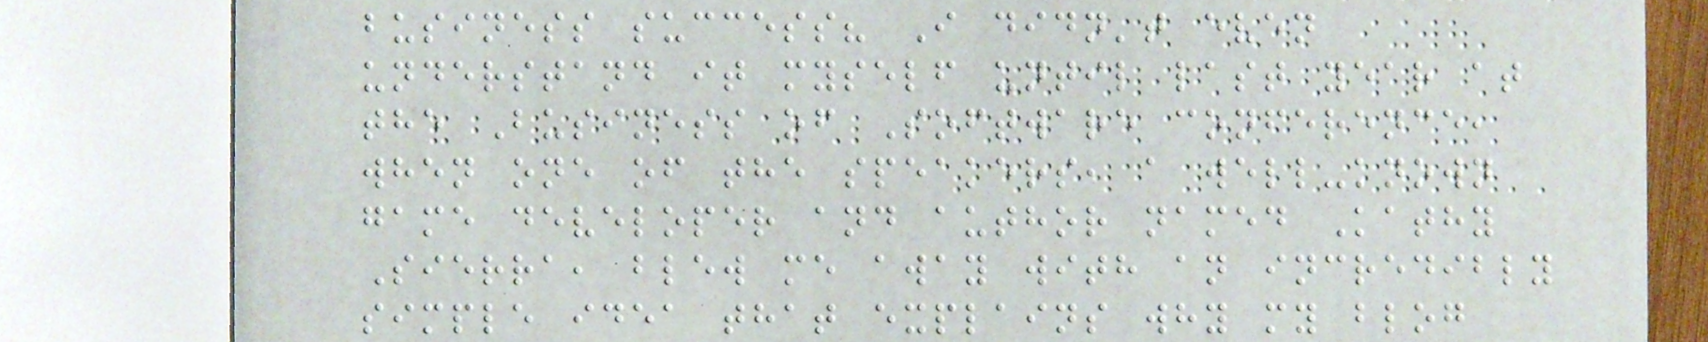business success? I didn't even
understand it myself until last year at
the Business of Software conference,
when one of the speakers, a well-known
game developer and author named Kathy
Sierra, blew me away with an incredibly
simple idea that explains why my blog
